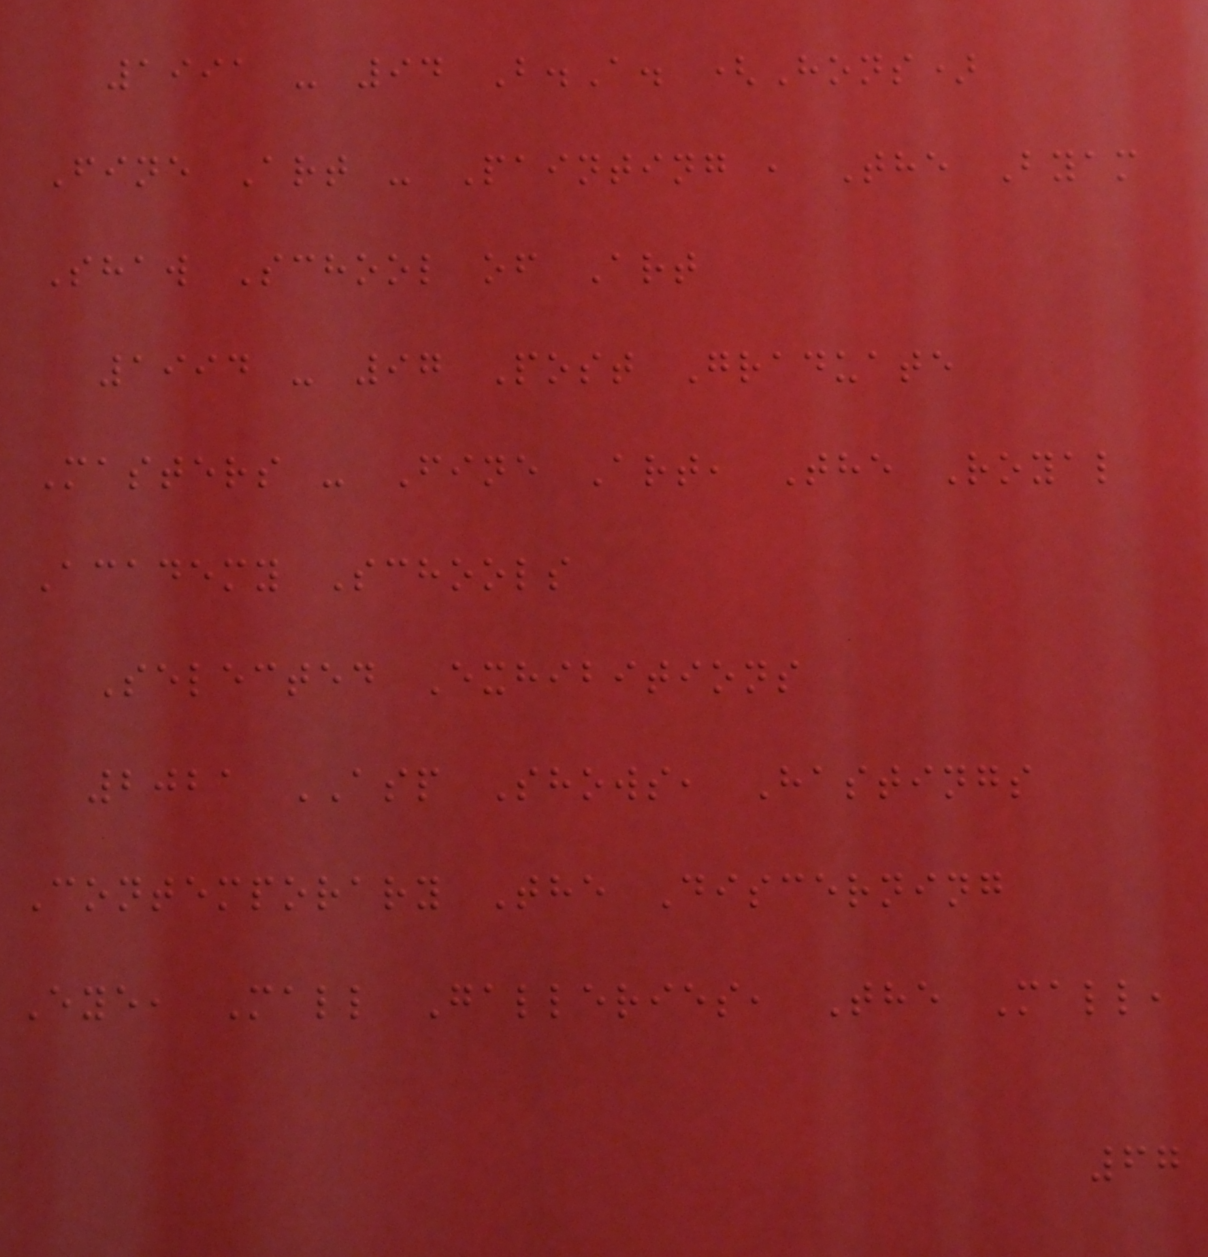1991 - 94 B.A. (Hons)
Fine Art - Painting , The Byam
Shaw School of Art
1994 - 97 Post Graduate
Masters - Fine Art, The Royal
Academy Schools
Selected Exhibitions
2021 ASP Shows, Hastings
Contemporary The Discerning
Eye, Mall Galleries, The Mall,
67
